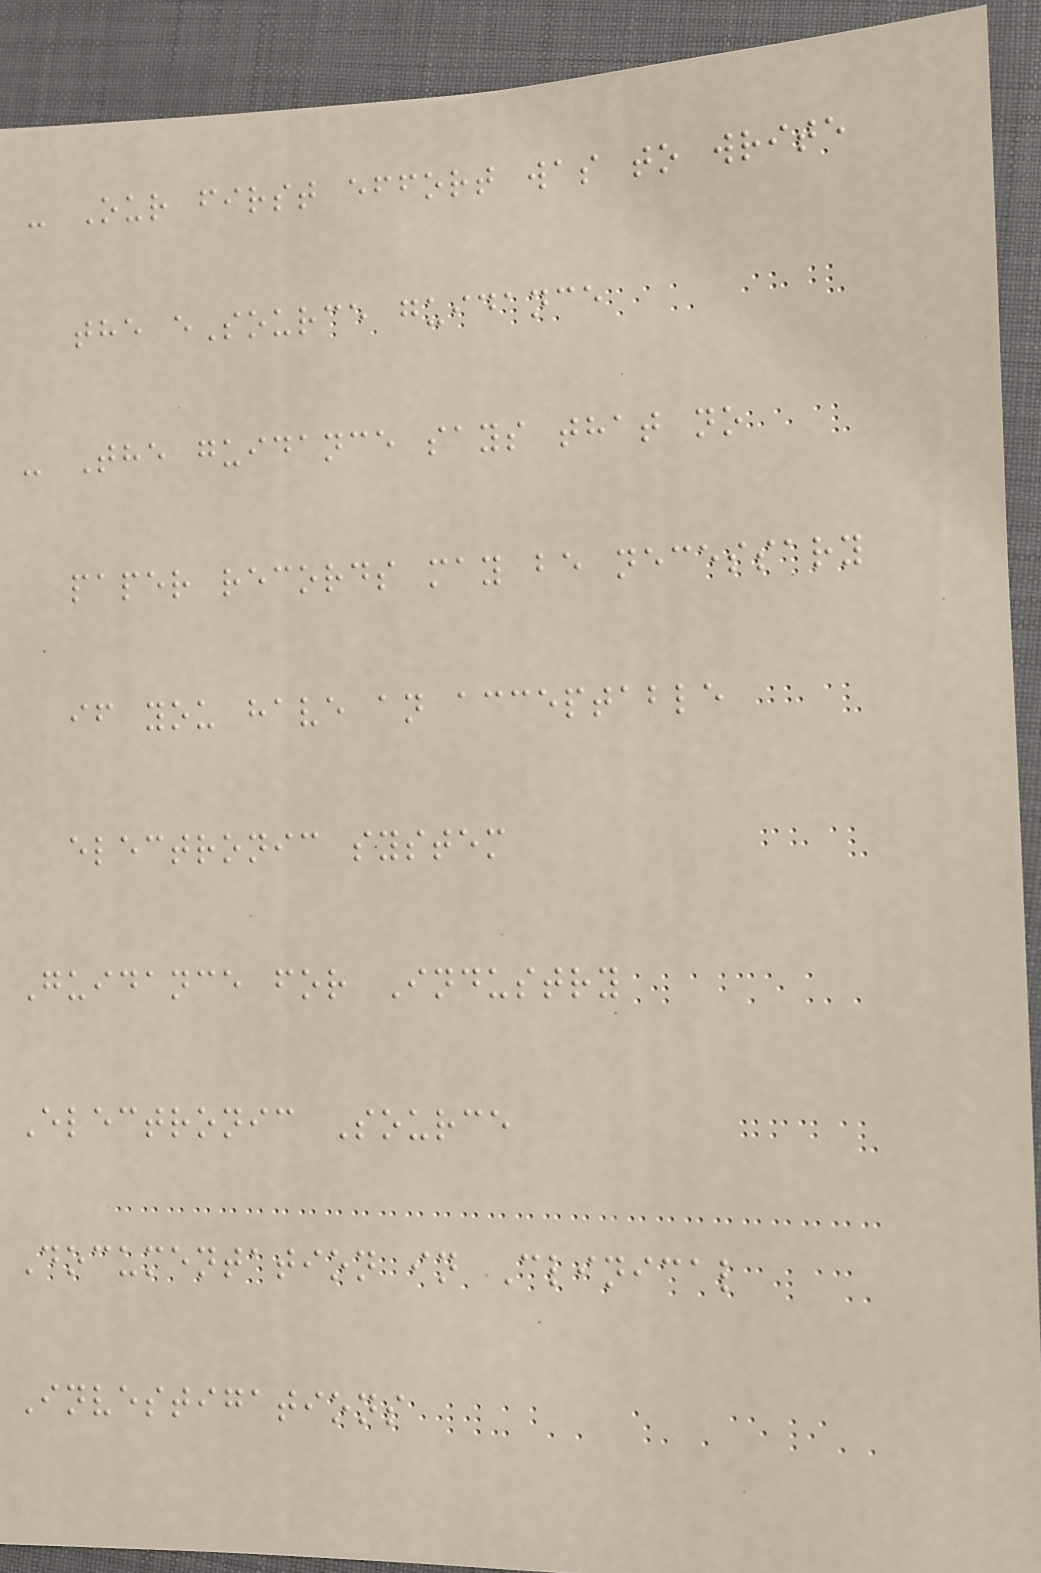- Our first effort was to write
the eSource guidance
- The guidance says that no
paper records may be necessary
if you have an acceptable
electronic system
Guidance for Industry
Electronic Source
Documentation in Clinical
Investigations
